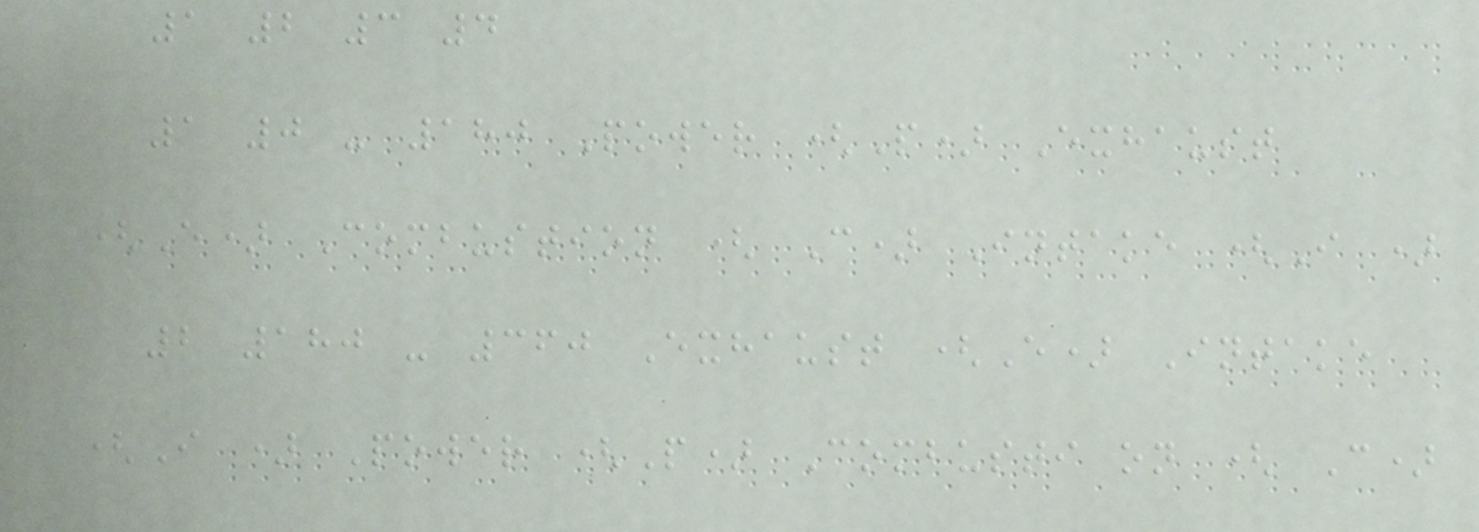1 2 3 4
1 0 - 180 Power (P) Exhaust
(E) Combustion ( C) Intake (I )
2 180 - 360 Exhaust (E) Intake
(I ) Power (P) Combusti on ( C)
